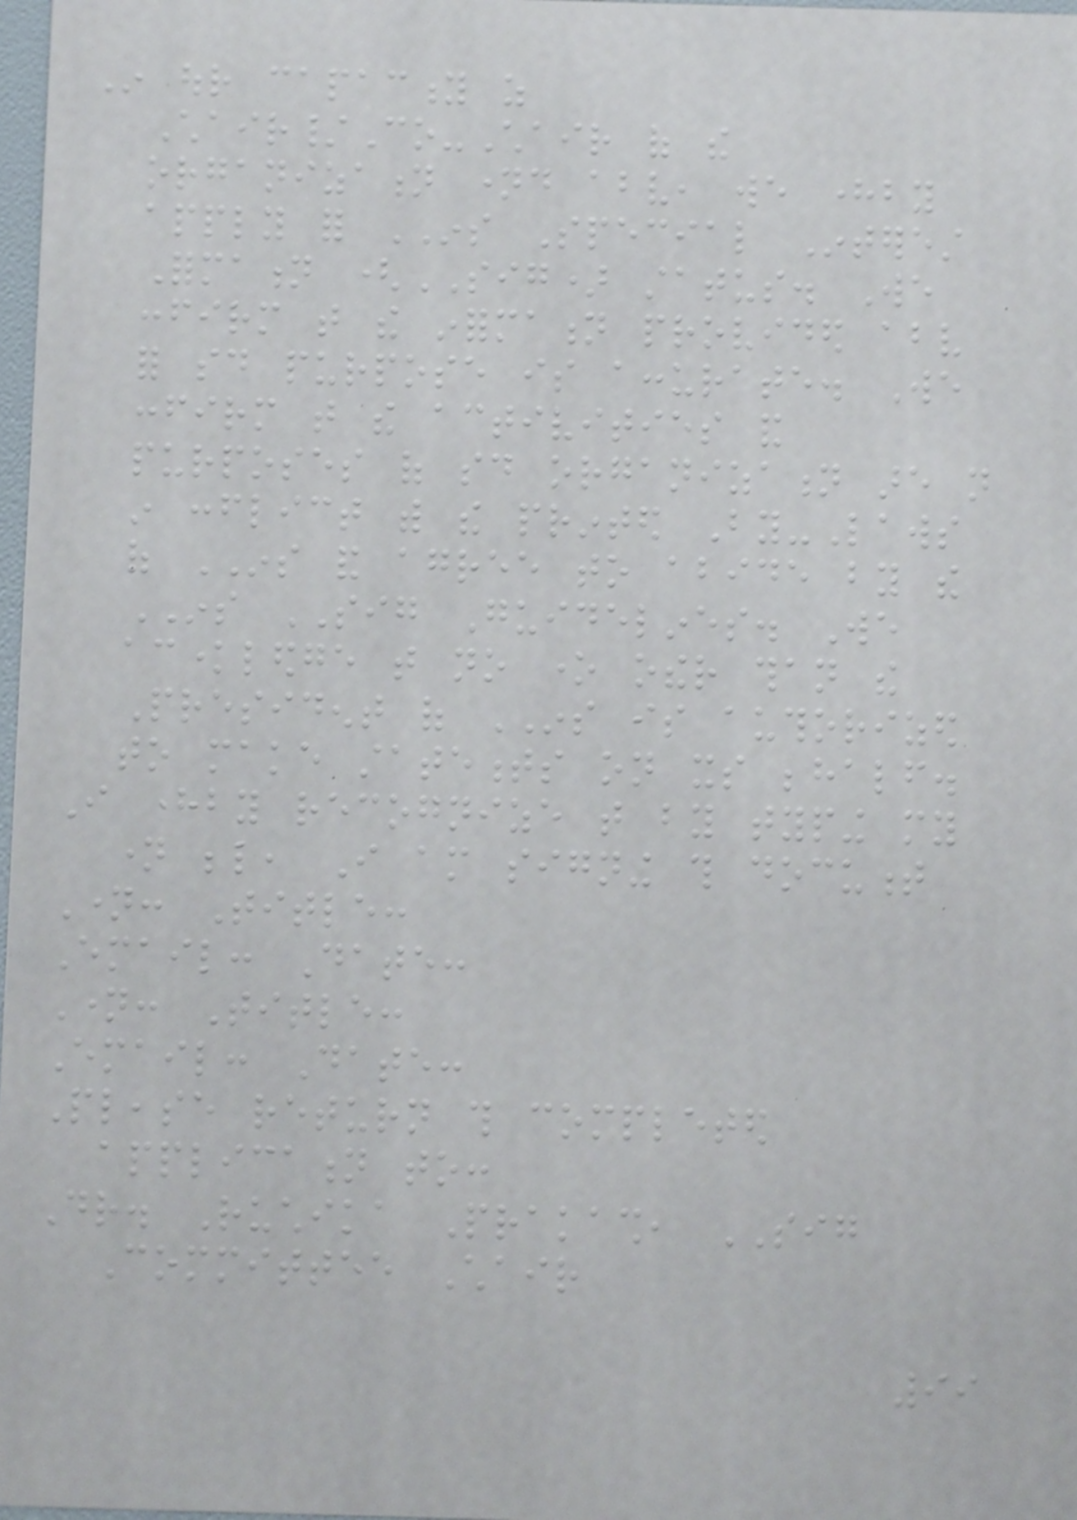In our capacity as
Chair/Co-Chair of the
organization named above, we hereby
apply for INS Special Interest
Formation (SIG) status. We
confirm that the information provided above
for said purpose is accurate. We
confirm that the activities and
purposes of said organization are not
in conflict with the printed By-Laws
of INS and agree to abide by the
INS SIG Guidelines. We
acknowledge that no one other than the
President of INS is authorized
to make statements on its behalf.
I hereby recognize that by typing my
name below, I am signing this document
Name: Title:
Email: Date:
Name: Title:
Email: Date:
Please return this completed
application to:
Dr. Ruchika Prakash, SIG
Committee Chair
99
